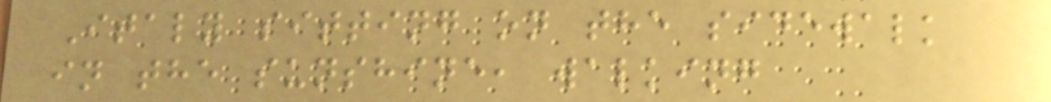Italy sitting on the sidewalk
in the sunshine, walking
